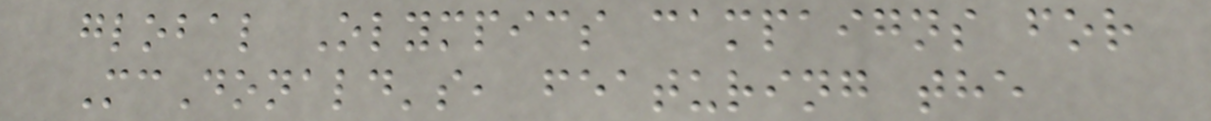global Olympics campaigns for
McDonald's, featuring the
